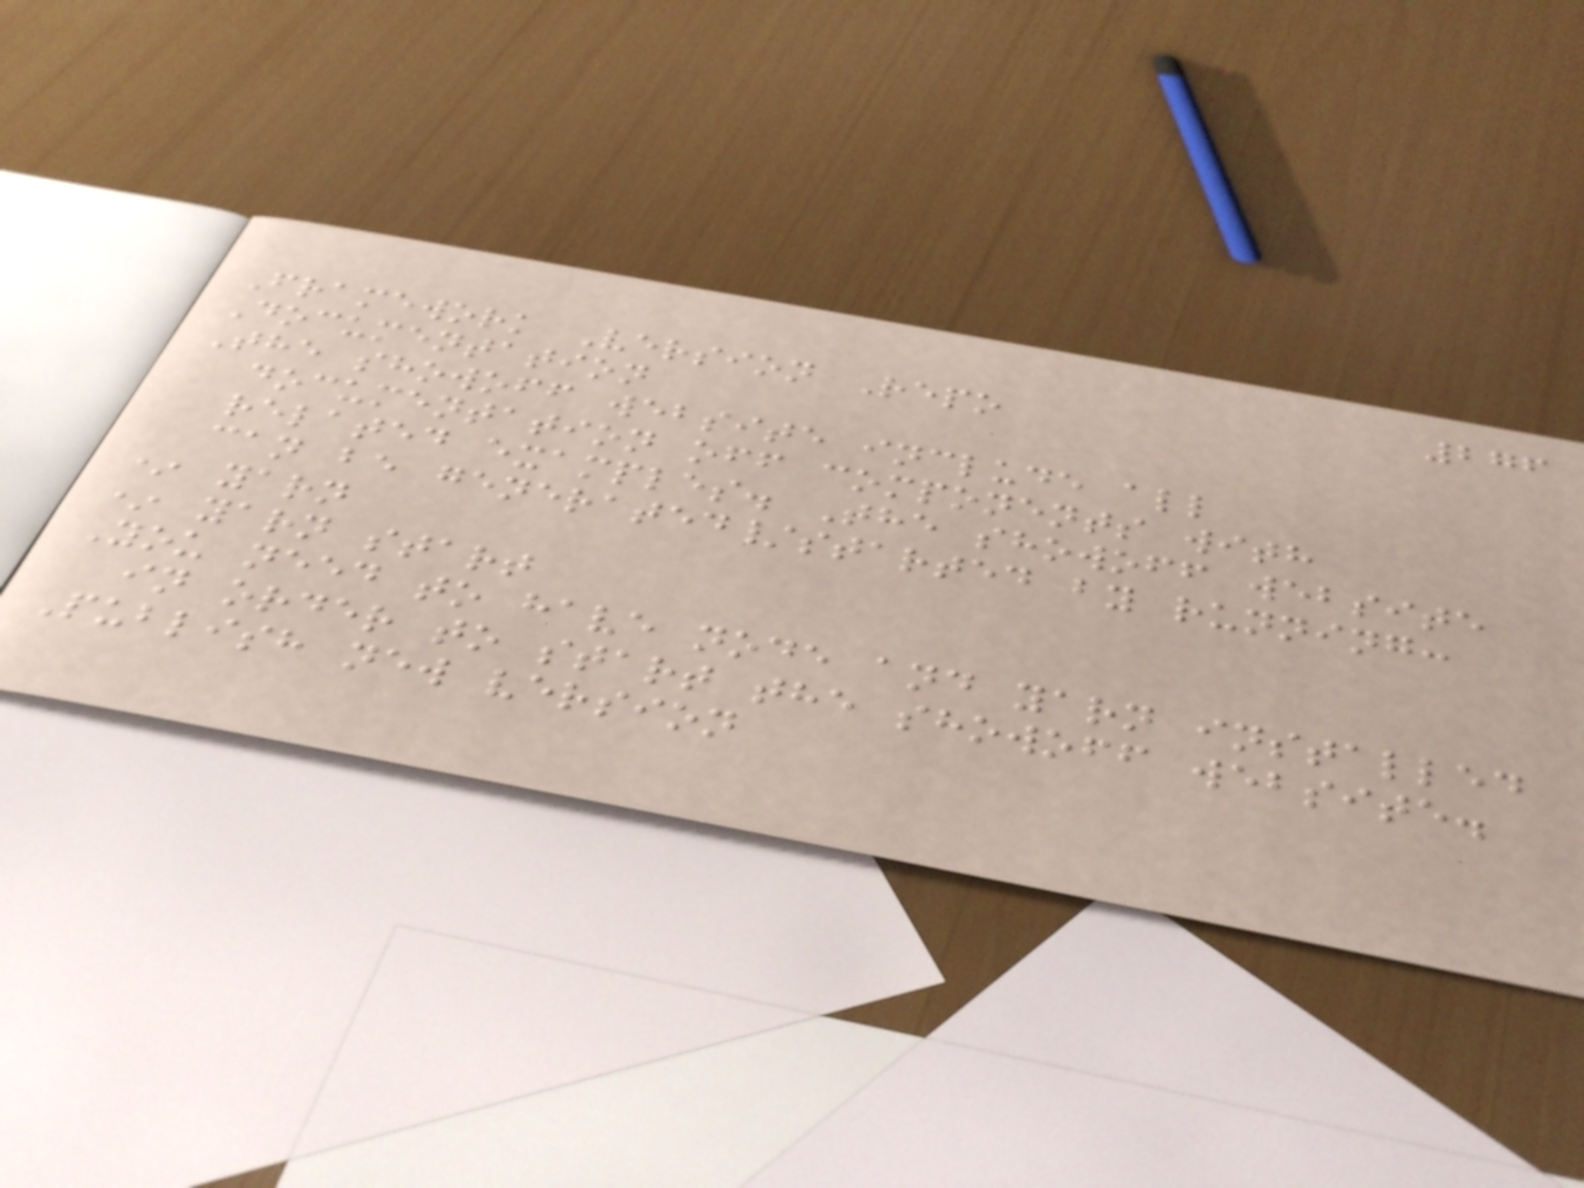276
Framework Version Repo
Documentation
The showoff website include all
documentation off components with
related examples. The showoff website
can be generated/started by running:
* yarn
* yarn start
You need to have node and yarn installed
in order to start the showoff website.
Publish new version
